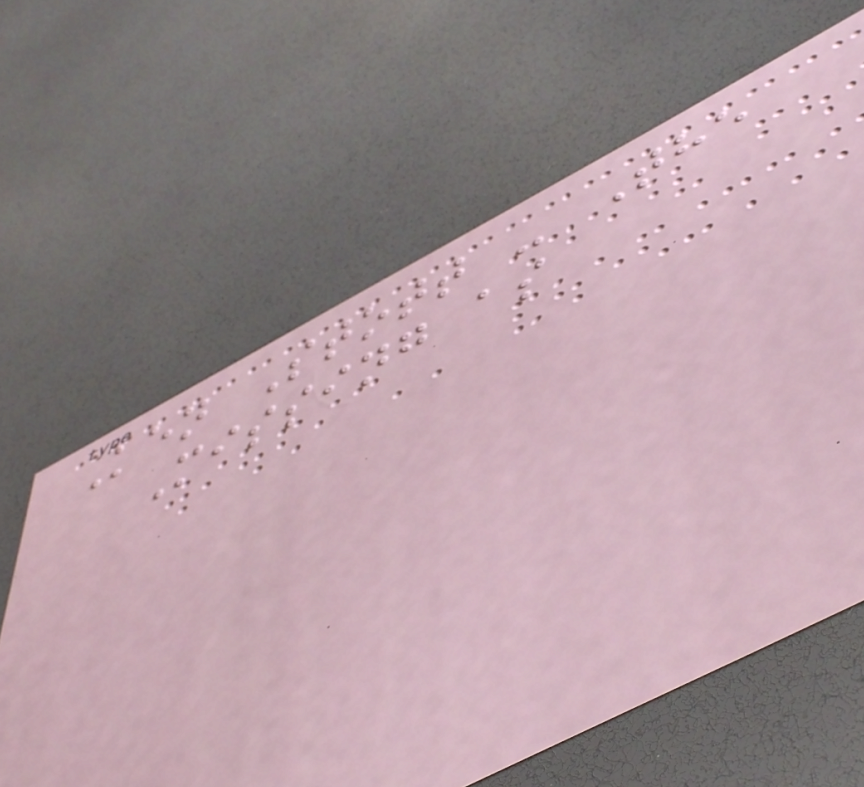Ken Stott - The
Missing as
